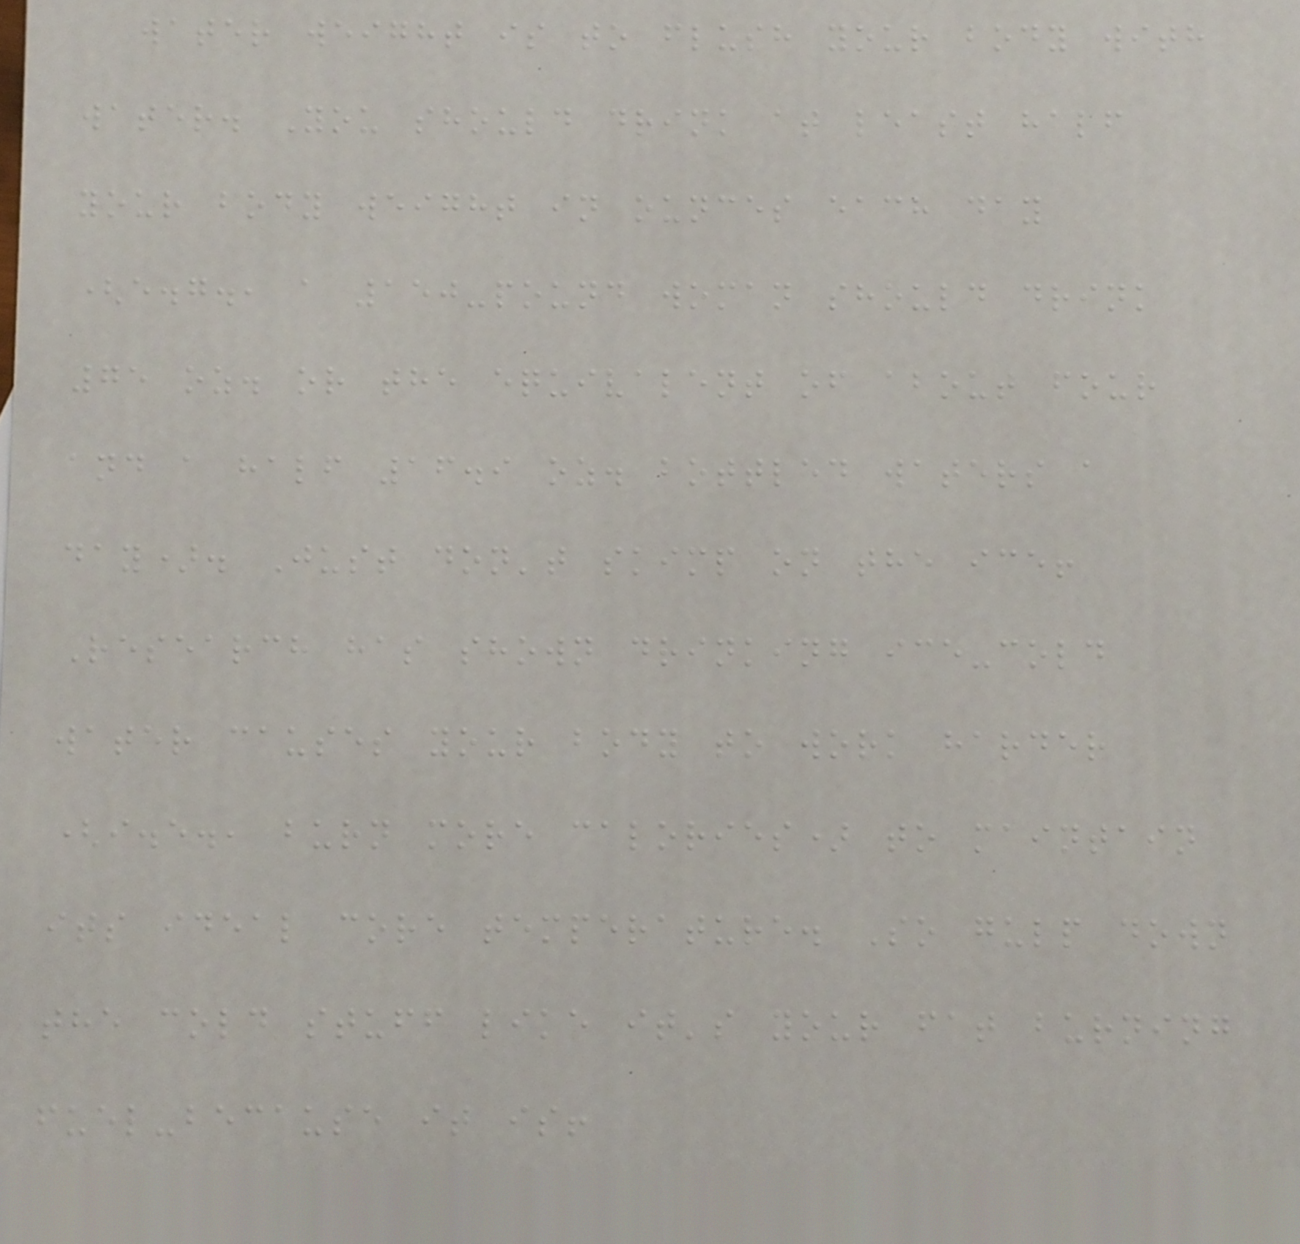water weight is to flush your body with
water. You should drink at least half
your body weight in ounces each day
(e.g., a 150-pound woman should drink
75 oz. or the equivalent of about four
and a half 16.9 oz. bottled waters a
day). Just don't skimp on the ice!
Research has shown drinking ice-cold
water causes your body to work harder
(i.e., burn more calories) to maintain
its ideal core temperature. So gulp down
the cold stuff like it's your fat burning
fuel-because it is!
